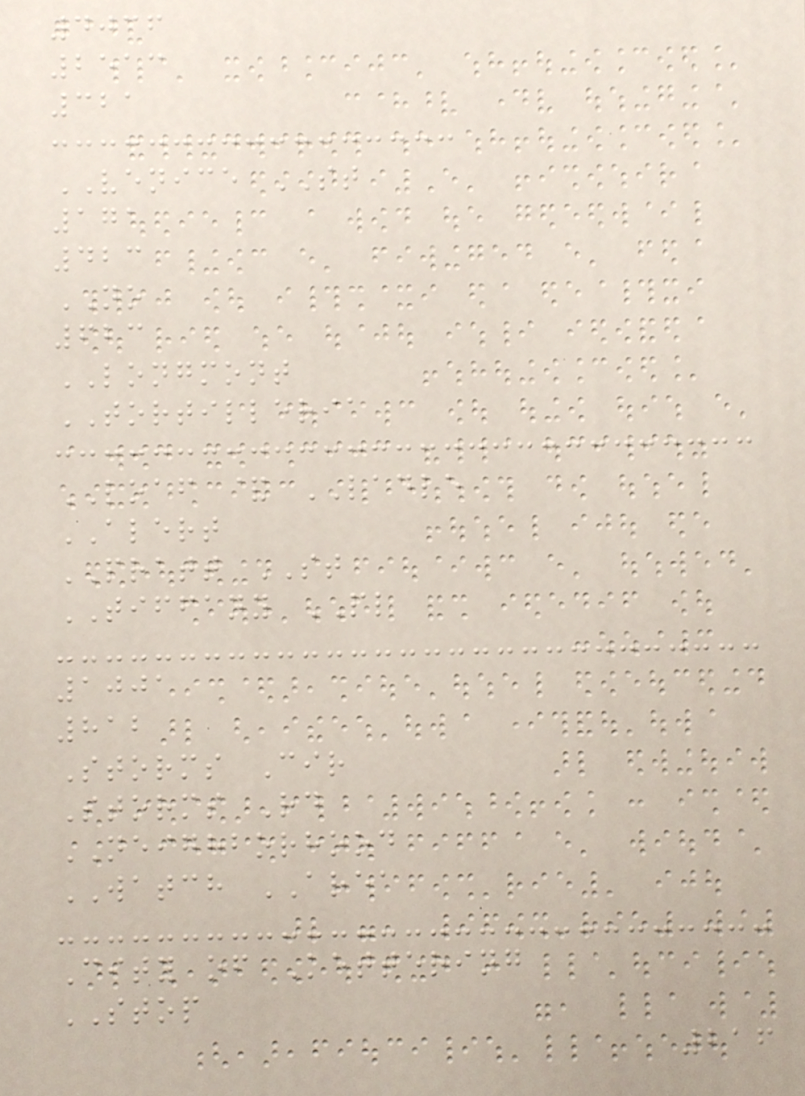4036
2513
321
VENICE ST
171
423
NO
623
LONGMONT
TORTILLERIA
LOAF & LADLE
ALERT
PRATT ST
TIFFANY PL
1001
812
Storms Cir
Storms Rd
NEIGHBORHOOD
WATCH AREA
City of Kettering
STOP
216
